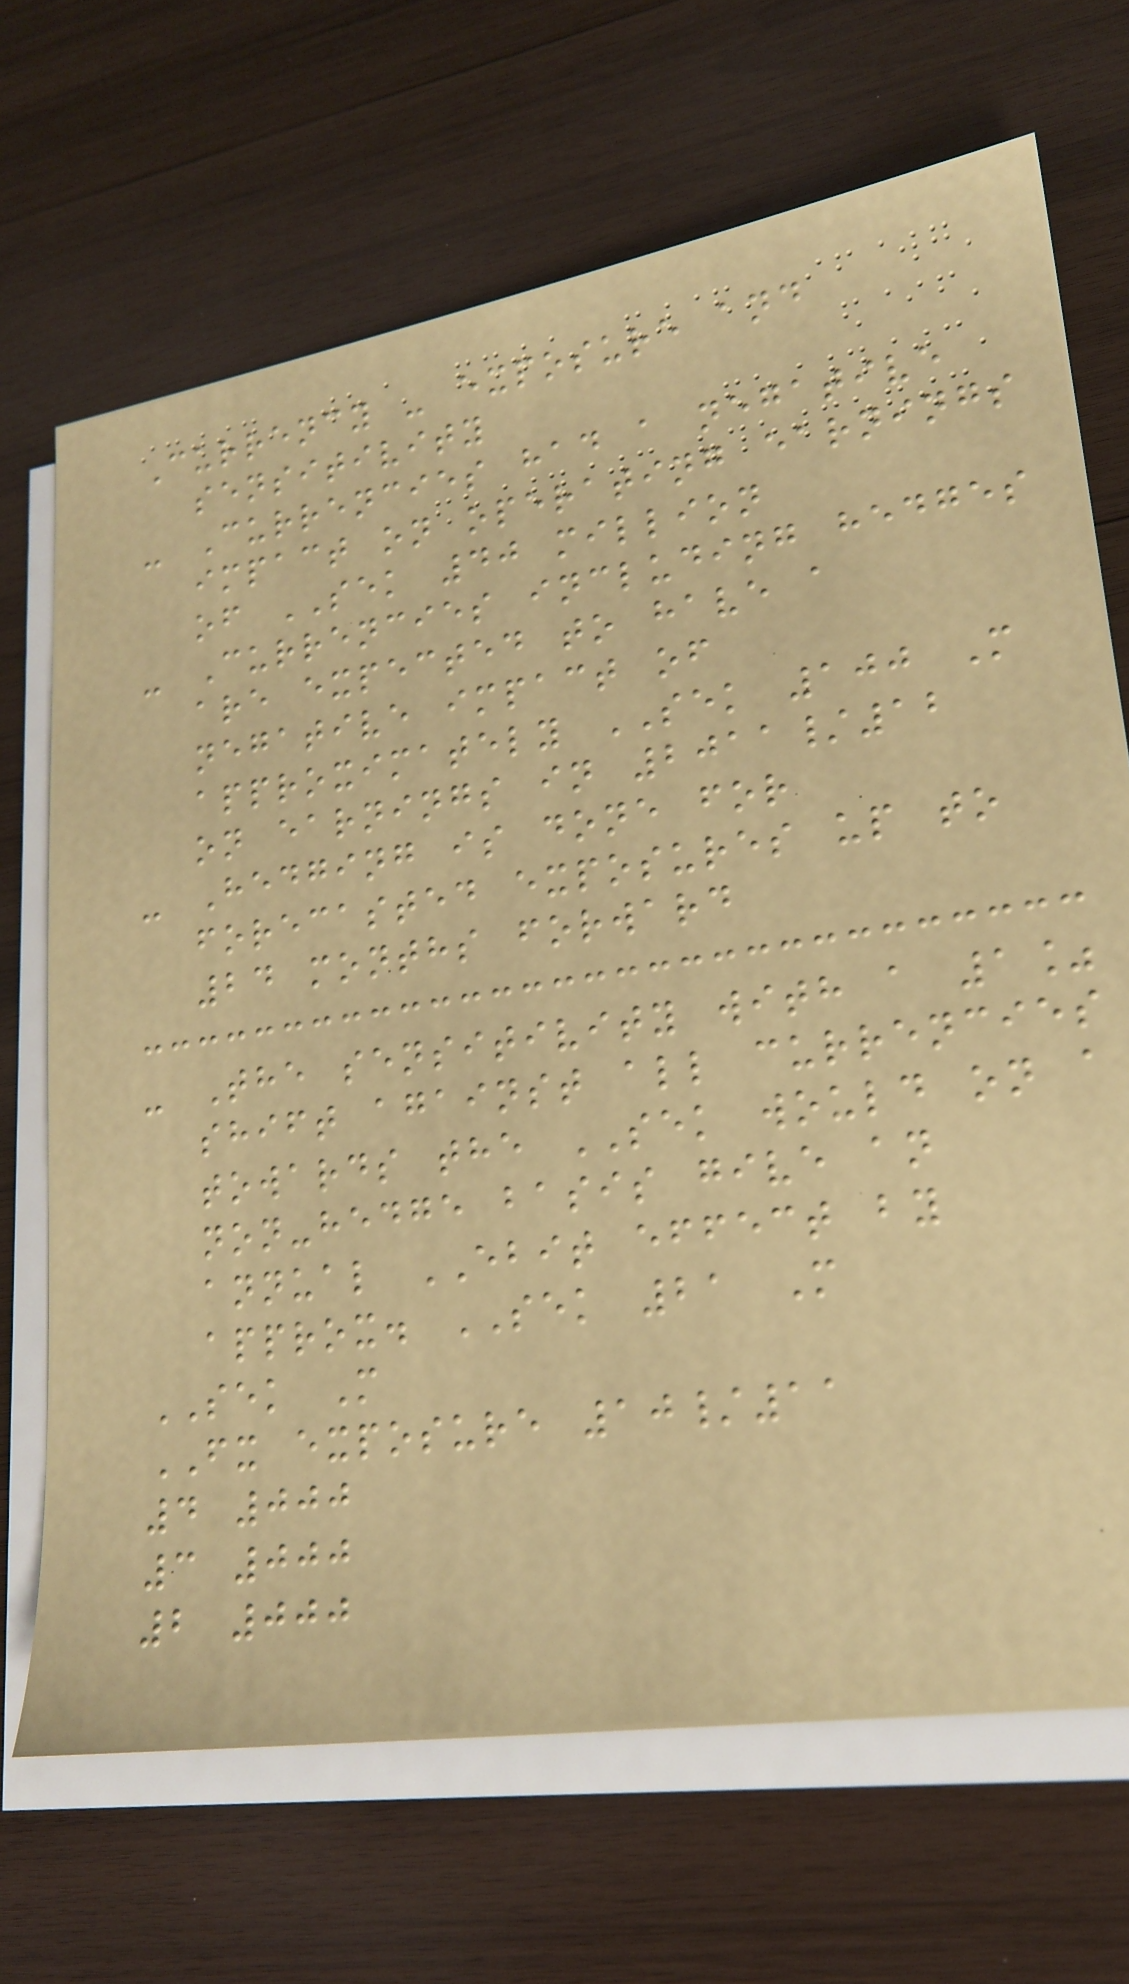Currency - exposure and
sensitivity
- Currencies had a negative
impact on operating earnings
of SEK 40 million
- Currencies including hedges
are expected to have a
negative impact of
approximately SEK 100 M
on earnings in 2011/12
- Hedging is done for
forecasted exposures up to
24 months forward
- The sensitivity with a 1%
shift against all currencies
towards the SEK would on a
non-hedge basis give an
annual EBIT effect by
approx. SEK 21 M
SEK M
FX exposure 10/11
4 000
3 000
2 000
